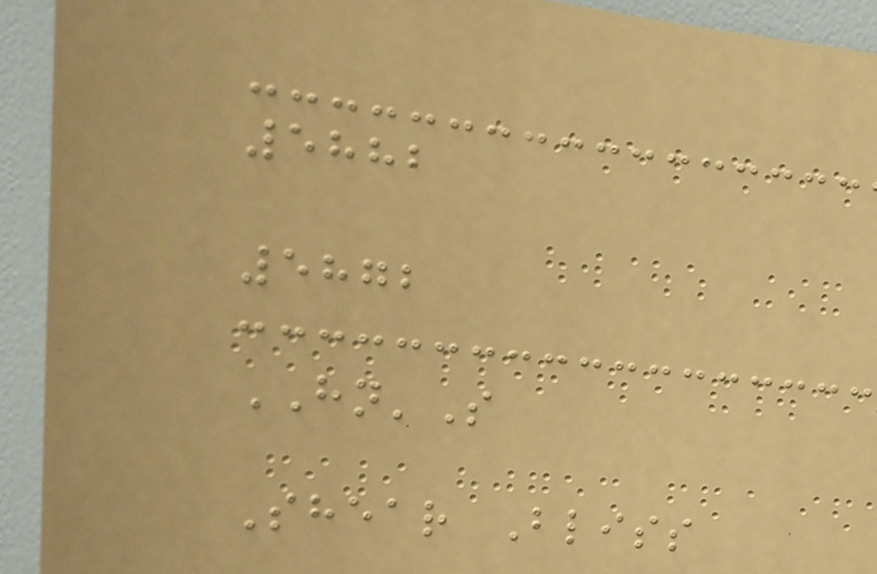5882
5872
HN'S
Shear Bliss
